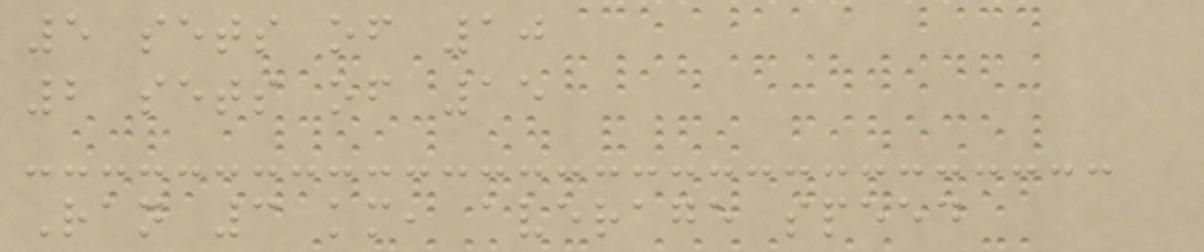5 sets of 10
2 sets of 15
Ran 3 km, average speed
